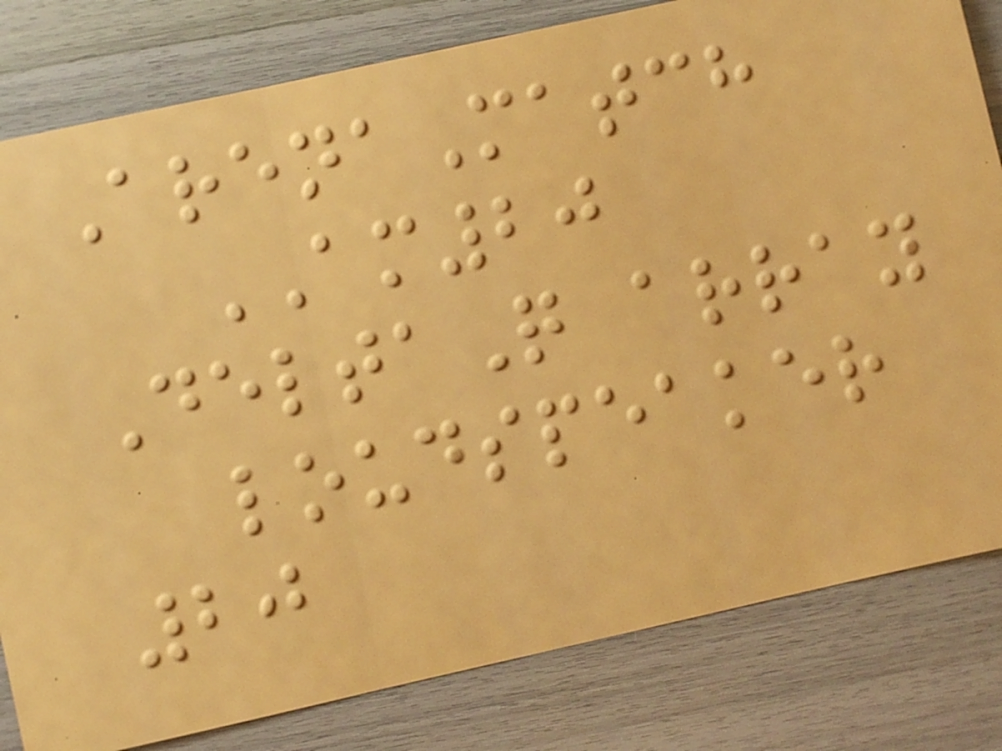ArenaMatch
AM20
DeltaQ array
loudspeaker
20
